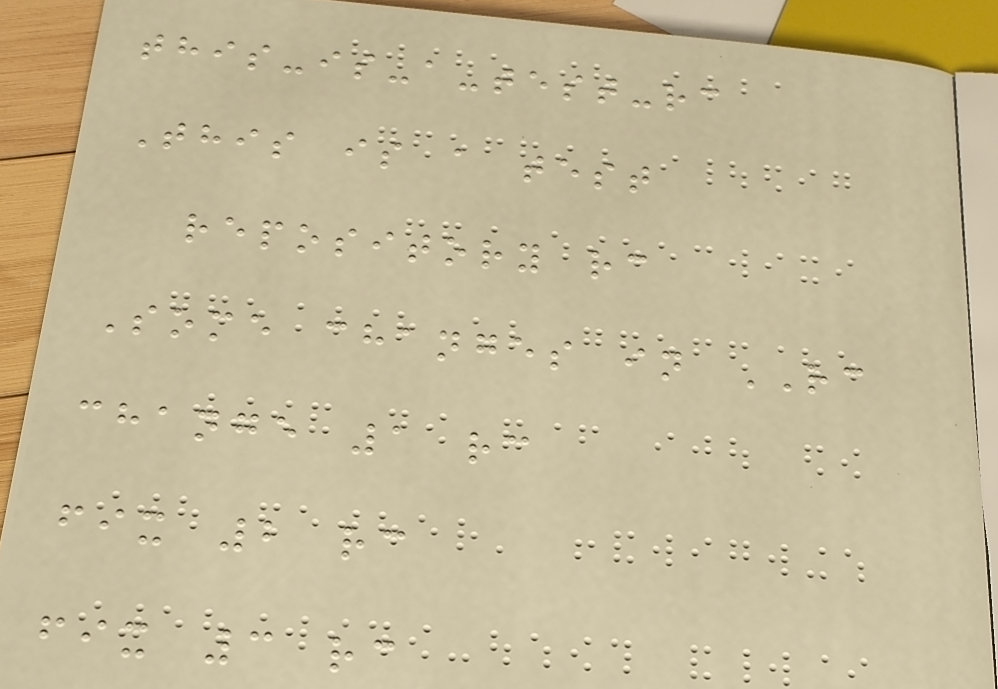this-is-a-test-rc
This is a test
repository rc
Some changes in RC
change 1 rc
fix 2 rc
fix 3 rc
